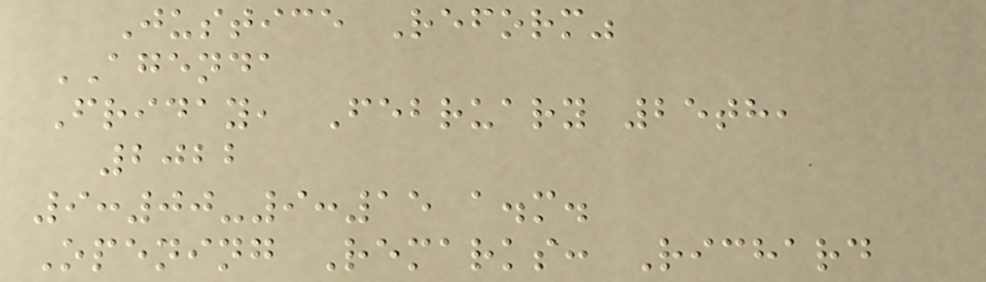Justice Reform"
AGENDA
Friday, February 25th,
2022
9:00-9:15 a.m.
Opening Remarks: Richard
